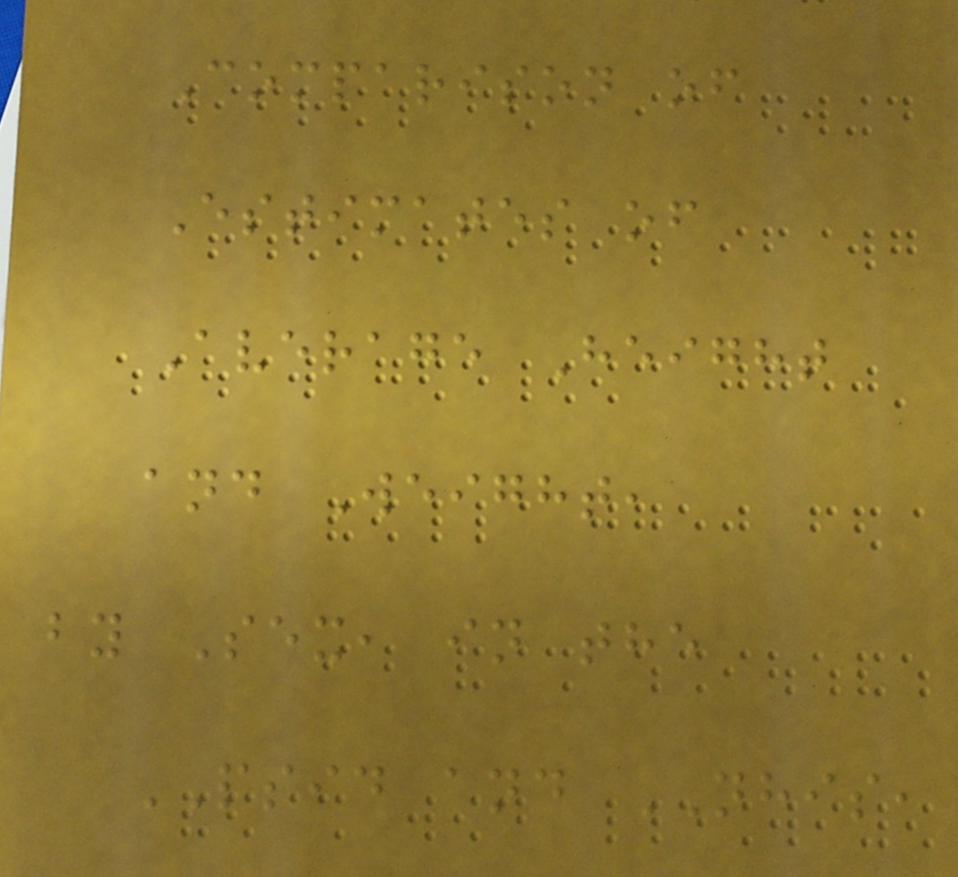Comparison of
Estimates of
Average Height
and Weight,
by Sex, in the
PSID and NHIS,
